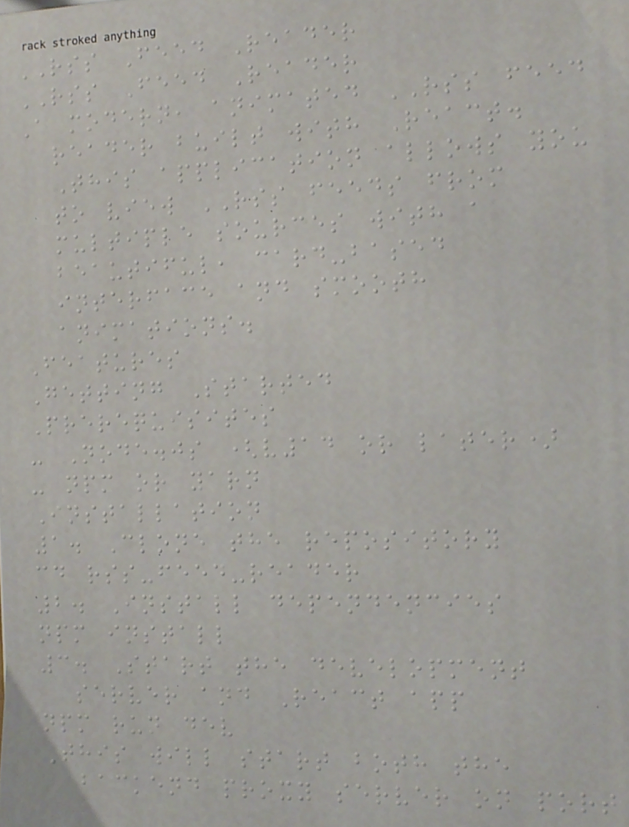RSS Feed Reader
RSS Feed Reader
A modern, animated RSS feed
reader built with React.
This application allows you
to view RSS feeds from
multiple sources with a
beautiful, card-based
interface and smooth
animations.
Features
Getting Started
Prerequisites
- Node.js (v14 or later)
- npm or yarn
Installation
1. Clone the repository
cd rss-feed-reader
2. Install dependencies
npm install
3. Start the development
server and React app
npm run dev
This will start both the
backend proxy server on port
